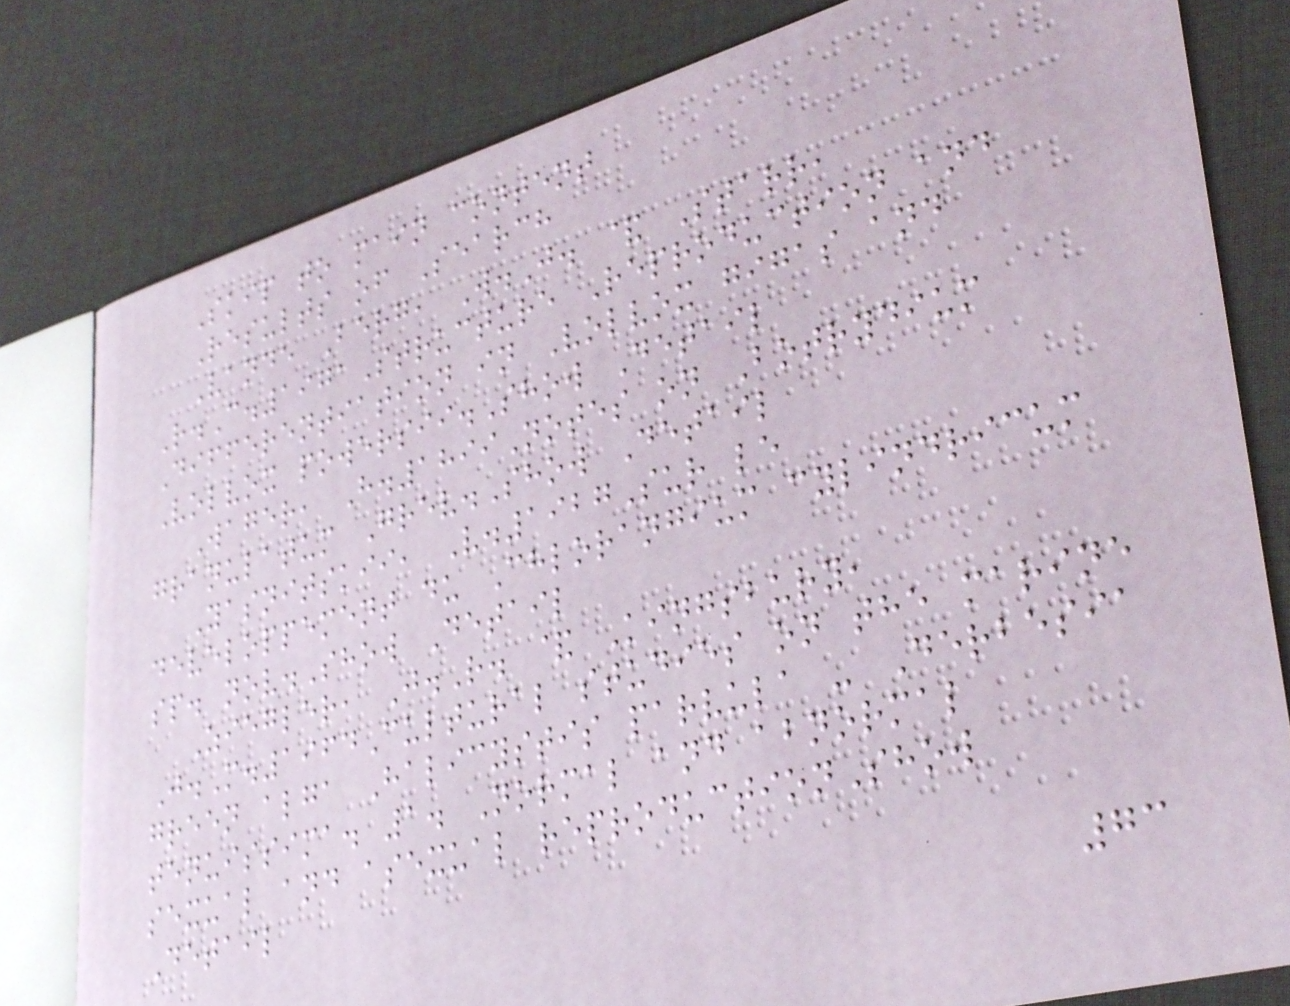Skip to main content
Results of Search
Vande Berg, W.J. & Starr,
R.C.1971Structure Reproduction and
Differentiation in Volvox gigas and
Volvox powersii.Show Detail
Wager, H.1899Notes on Botrydium
granulatum Grev.Show Detail
Yasnitskii, V.1927Sur le
developpement du Chlorangium cylindricum
sp. nov.Show Detail
Ziegler, J.R. & Kingsbury,
J.M.1964Cultural studies on the marine
green alga Halicystis parvula - Derbesia
tenuissima. 1. Normal and abnormal
sexual and asexual reproductionShow
Detail
73
